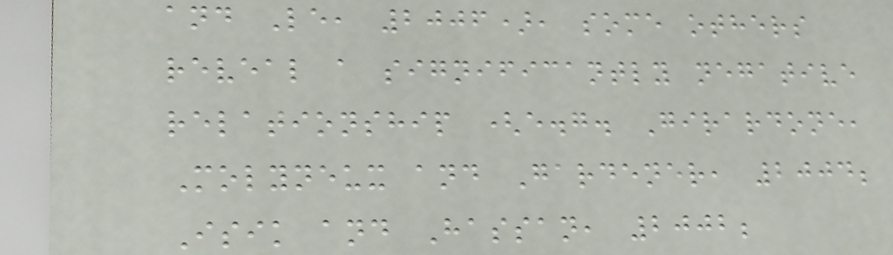and Le, 2006), some others
reveal a significantly negative
relationship (e.g. Girardone,
Molyneux and Gardener, 2004;
Isik and Hassan, 2002;
